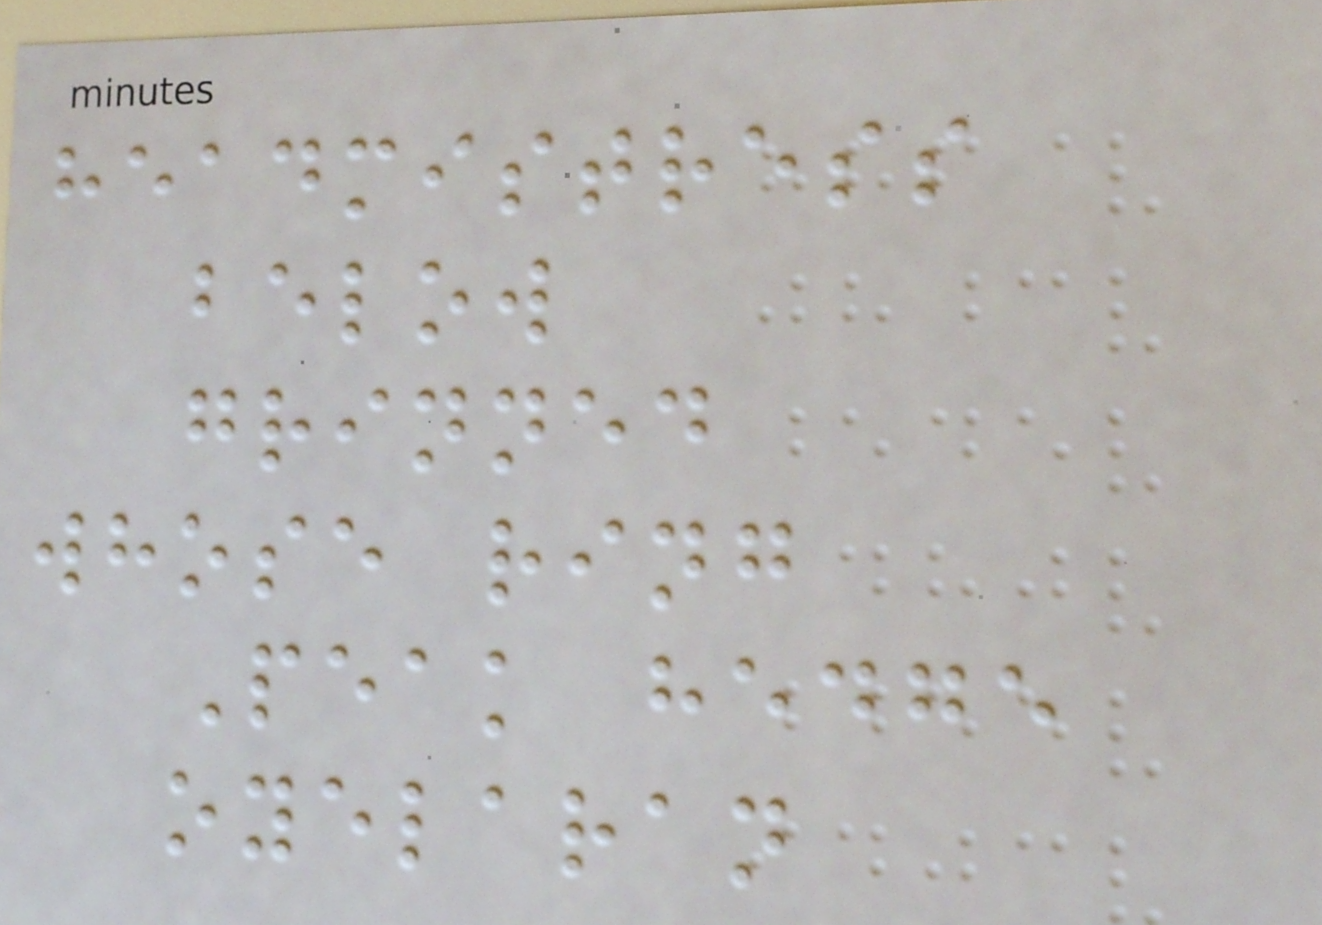headmistress
below
grinned
whose ring
Peak hedge
oyelaran
